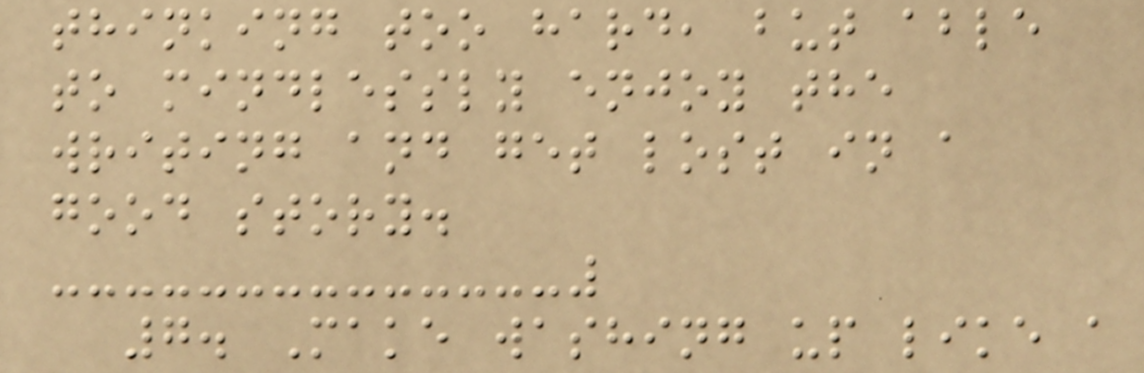thinking too hard, but able
to mindlessly enjoy the
writing and get lost in a
good story.
7. Make washing up like a
